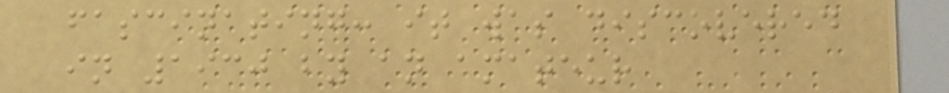fascinating: it was discovered
in 1930 by an amateur
